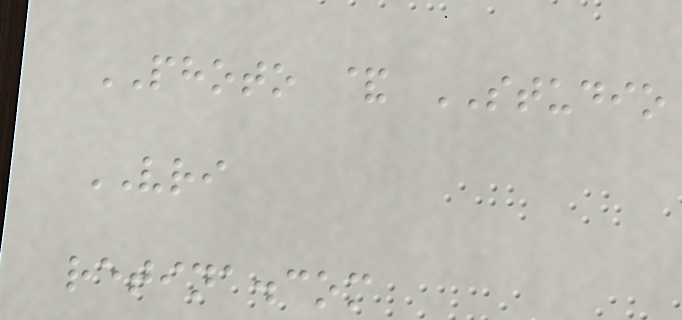PHOTO & STUDIO
VRI
retina.com
